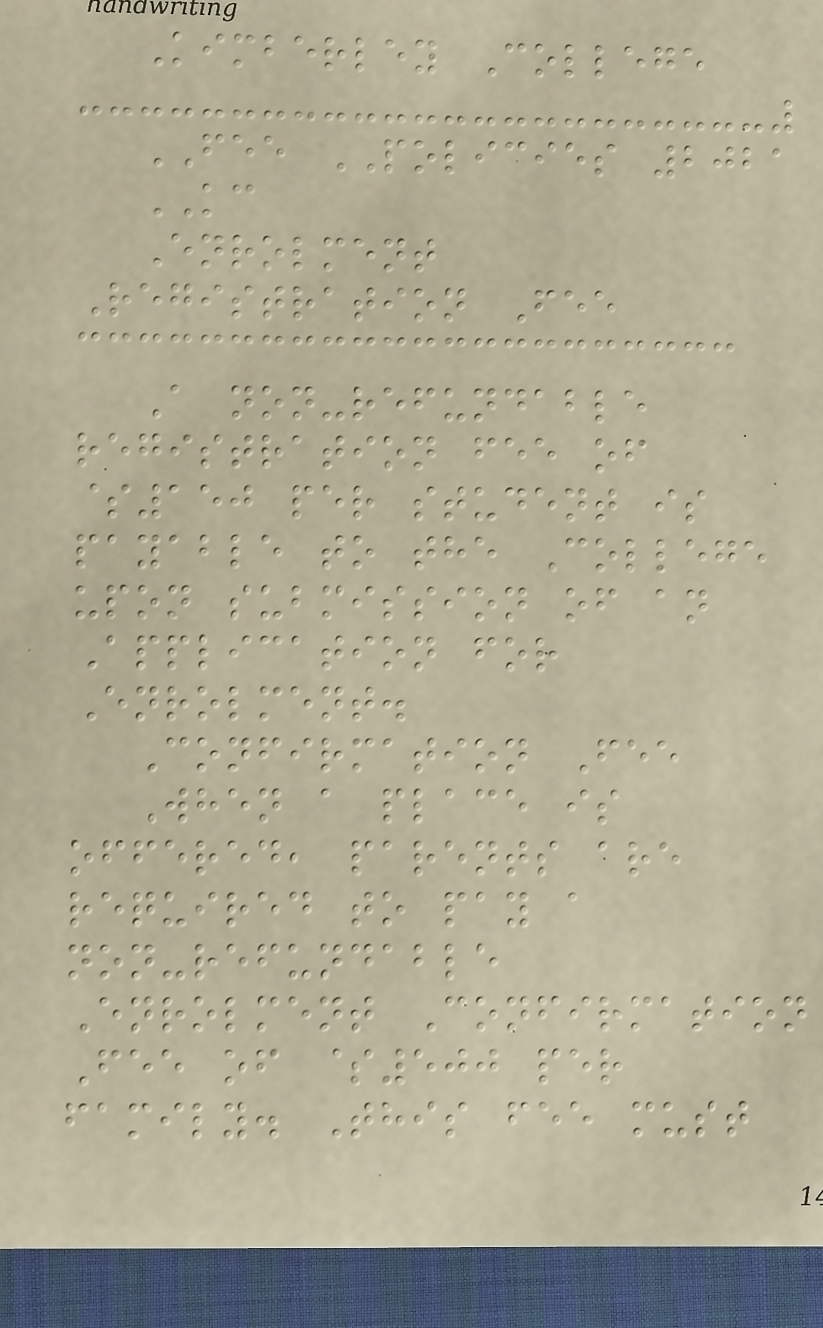Kimberley College
FEE POLICIES 2021
KC
Enrolment
Registration Fee
A non-refundable
registration fee of
$150 per student is
payable to the College
upon submission of an
Application for
Enrolment.
Confirmation Fee
When a place is
offered, parents are
required to pay a
non-refundable
Enrolment Confirmation
Fee of $500 per
family. This fee must
